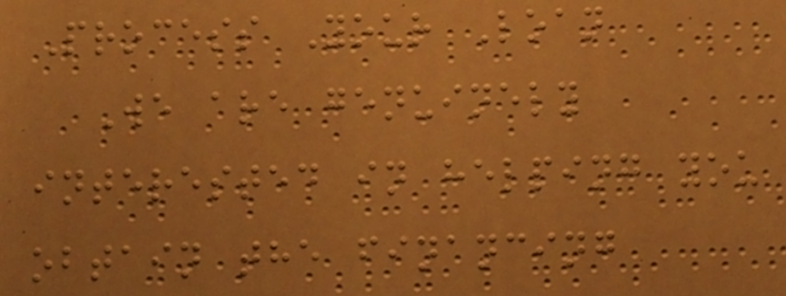Process Your Loan
We are genuinely
interested in helping you
obtain the financing
